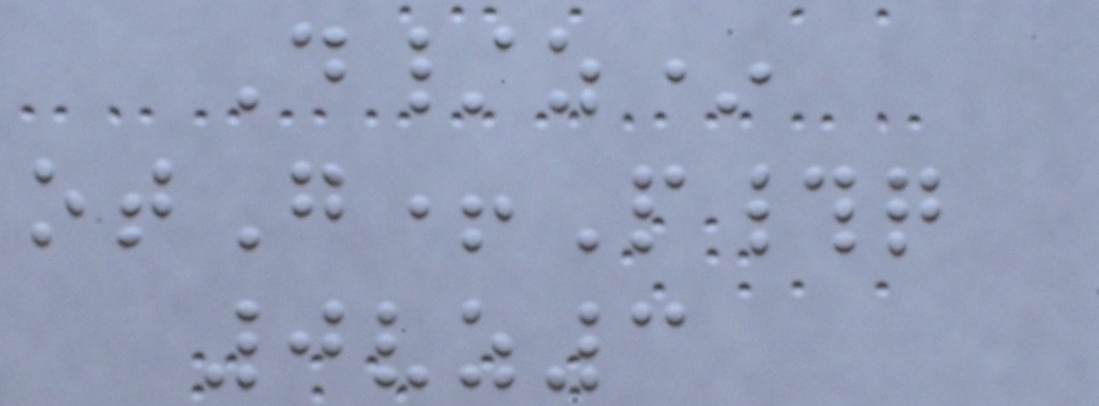D/z*
otG+P#q
0vz3
